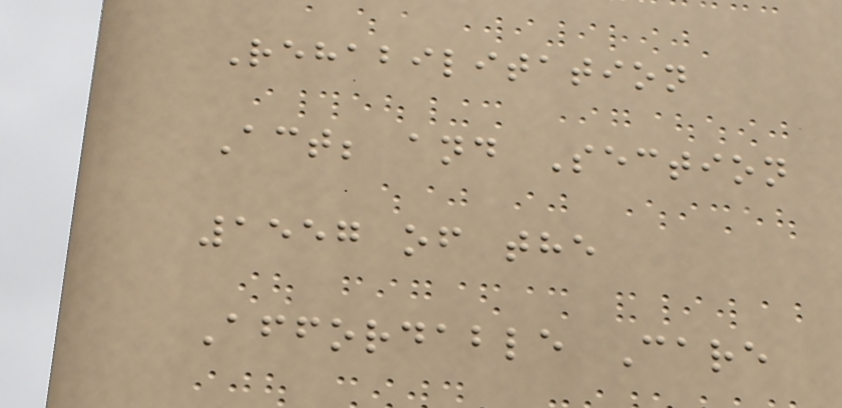Rehabilitation
Act; and Section
1557 of the
Affordable Care
